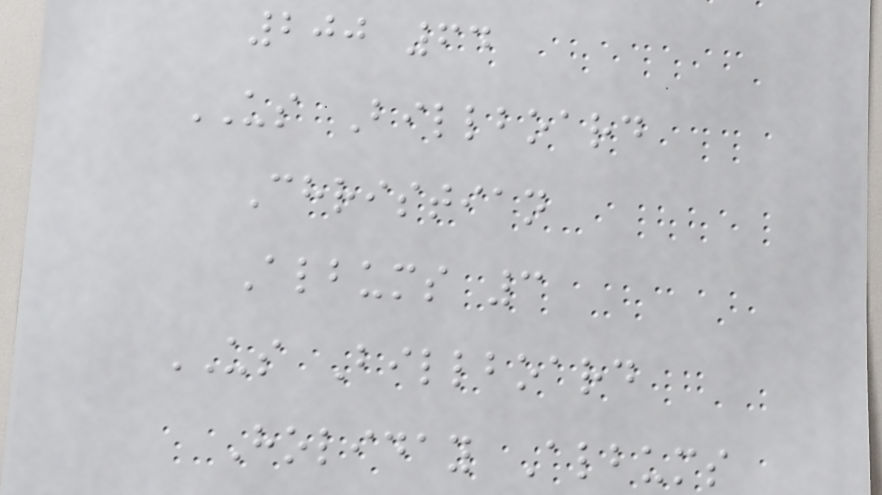200 64
US Billboard
Christian
Albums 3
US Billboard
Holiday Albums
